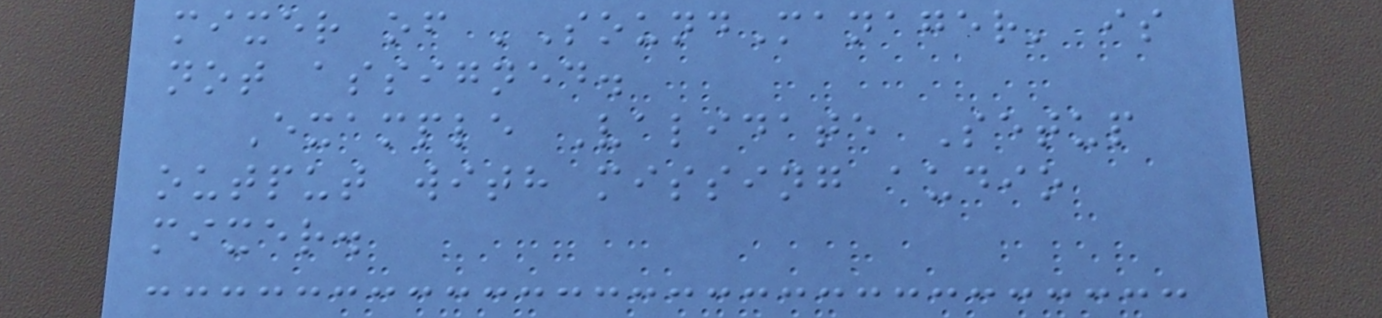mixer of 'SoundManager' is
not assigned.
Example Validate Setup
output with missing audio
mixer.
